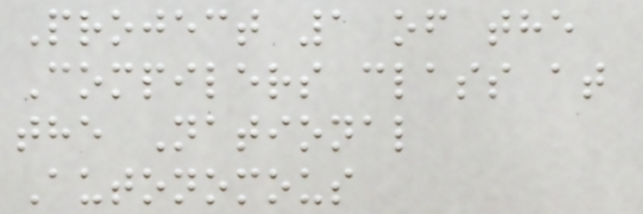Project 1 of the
Compilers class at
the National
Autonomous
